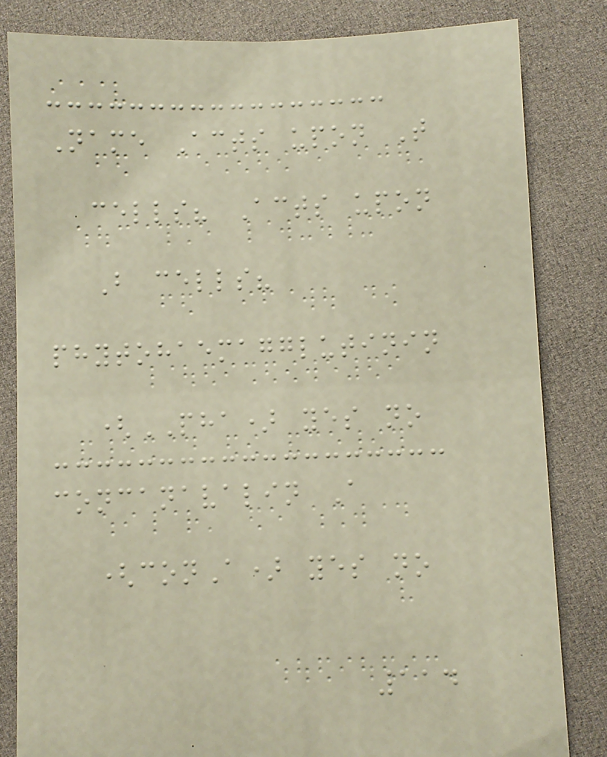Name Acts upon T
cells? Acts upon
B cells?
phytohaemagglutinin
(PHA) yes no
concanavalin A
(conA) yes no
114
